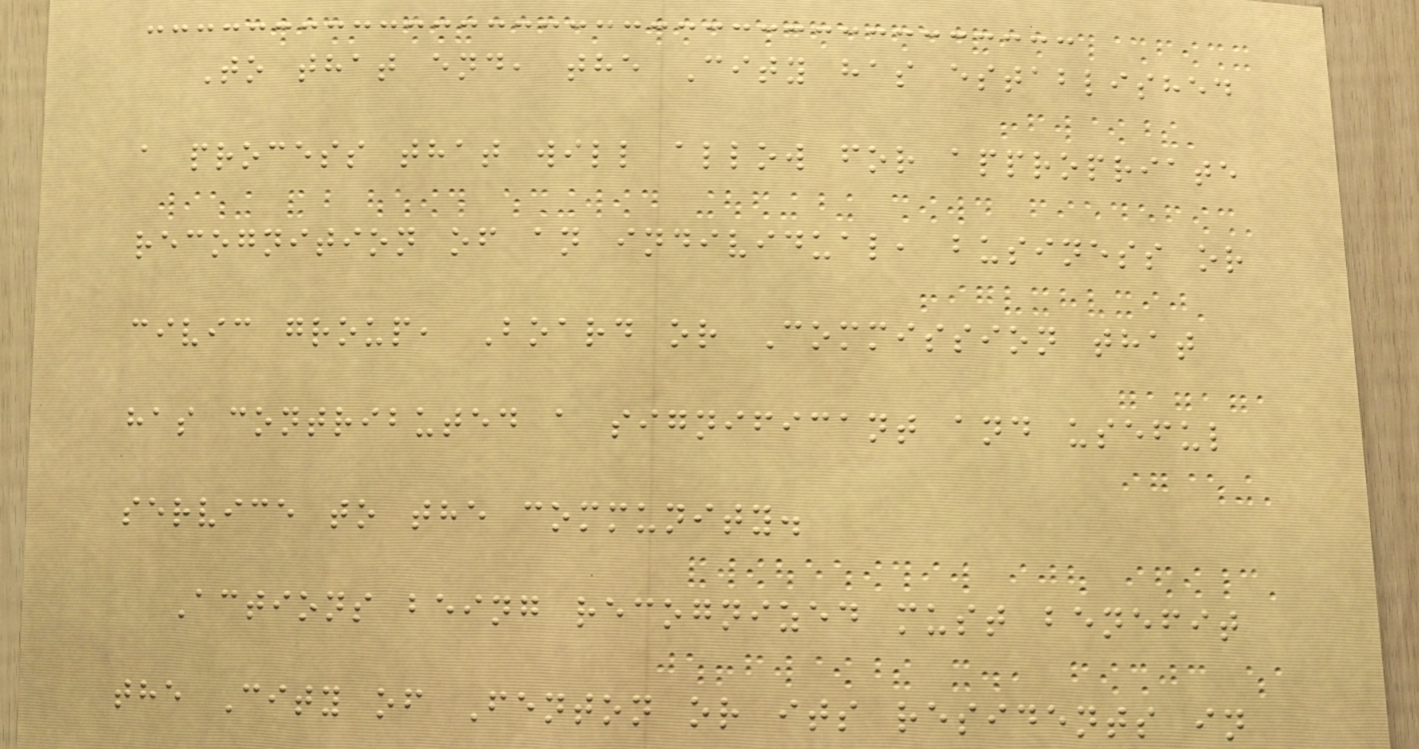To that end, the City has established
a process that will allow for appropriate
recognition of an individual, business or
civic group, Board or Commission that
has contributed a significant and useful
service to the community.
Actions being recognized must benefit
the City of Fenton or its residents in
